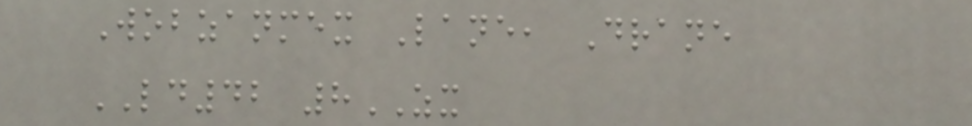Wobzanmex Lane, Drane
LD42 8ZX
